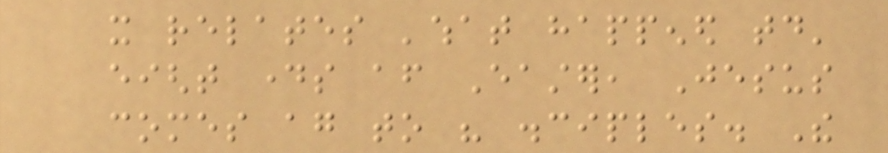it relates 'what happened today'
eight days after Easter, Jesus
comes again to his disciples. The
